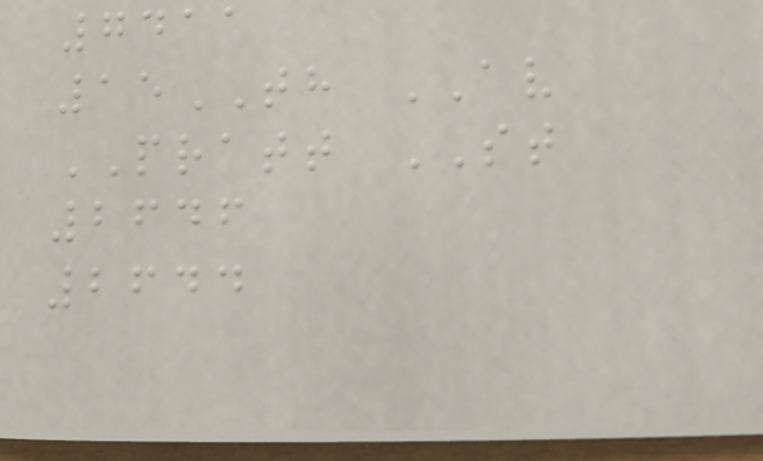7411
15TH AV
PRATT ST
2646
2644
